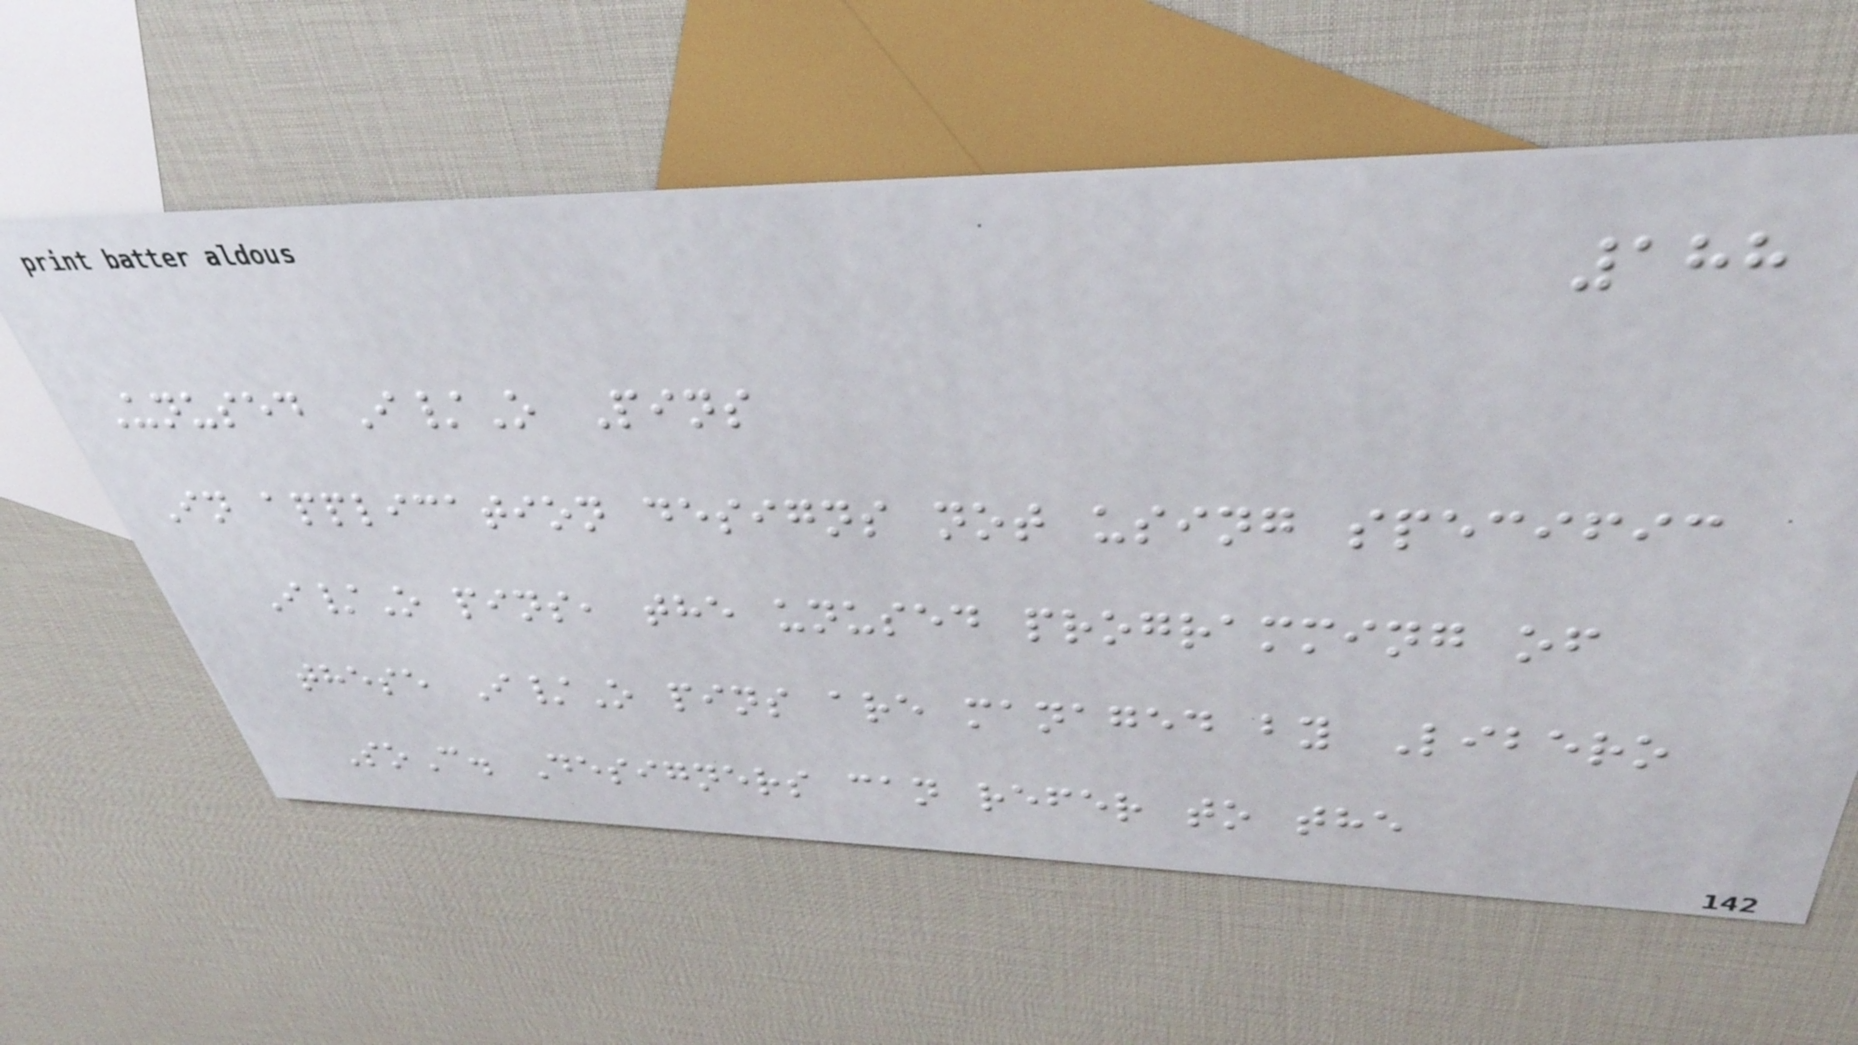188
Unused I/O Pins
In application designs not using specific
I/O pins, the unused programming of
these I/O pins are managed by Libero
SoC. Designers can refer to the
